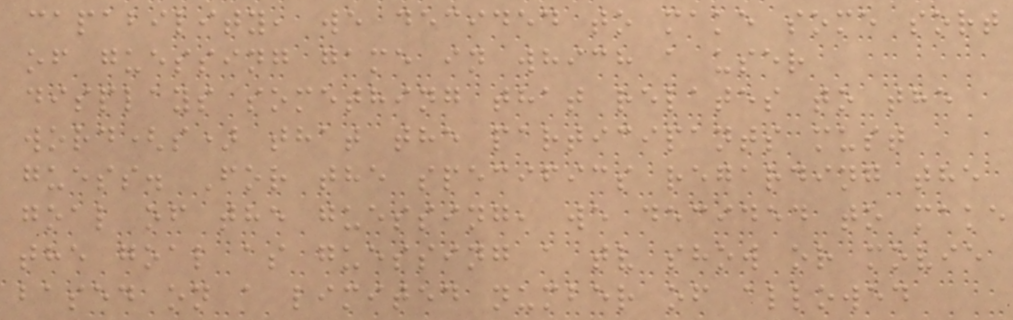capability, we decided to make some sort
of guessing game in which a user
displays something that relates to the
word(s) that the participants must
guess. For the specifics regarding the
goal of the guessing, we decided to make
the goal as guessing a tv show or movie
based on a limited number of allowed
